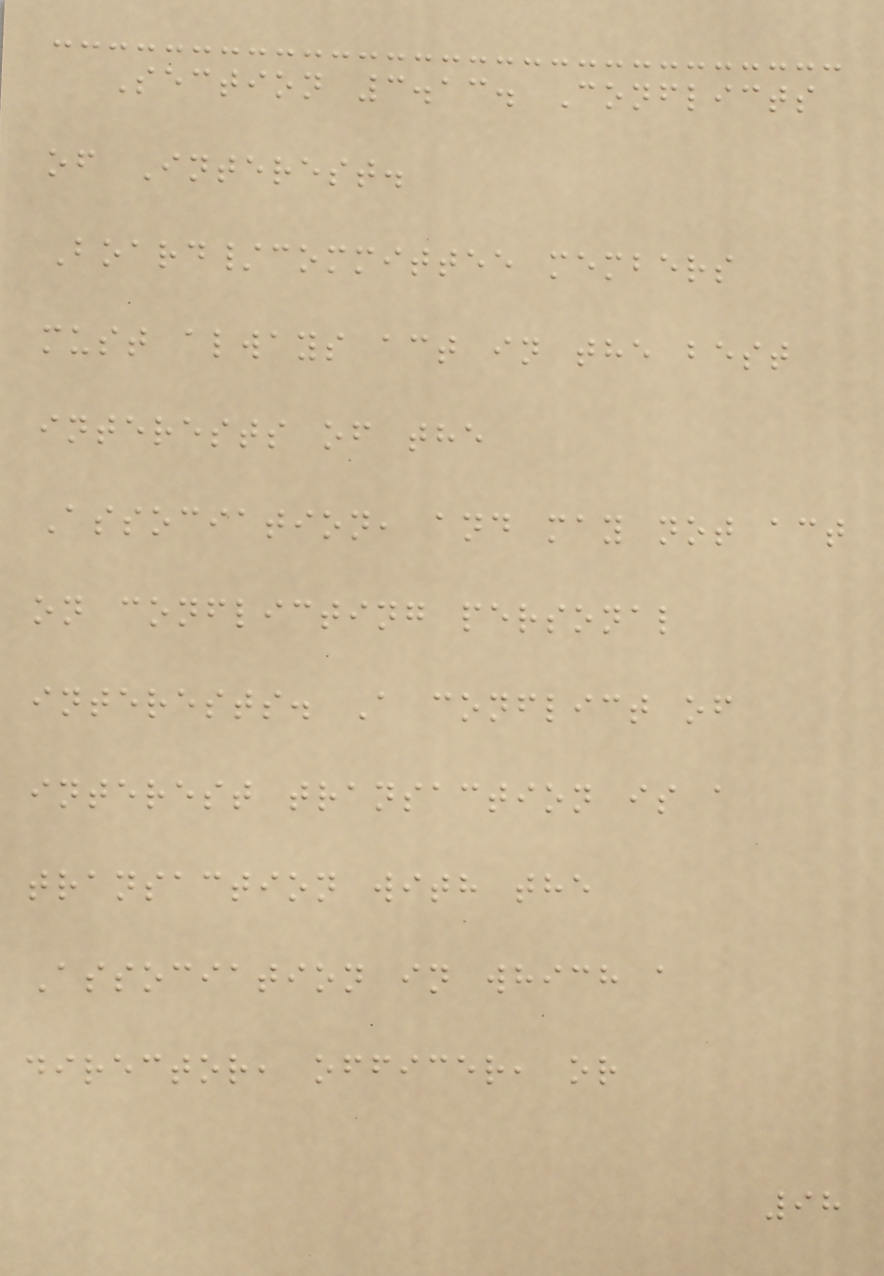Section 3.13. Conflicts
of Interest.
Board/committee members
must always act in the best
interests of the
Association, and may not act
on conflicting personal
interests. A conflict of
interest transaction is a
transaction with the
Association in which a
director, officer, or
98
